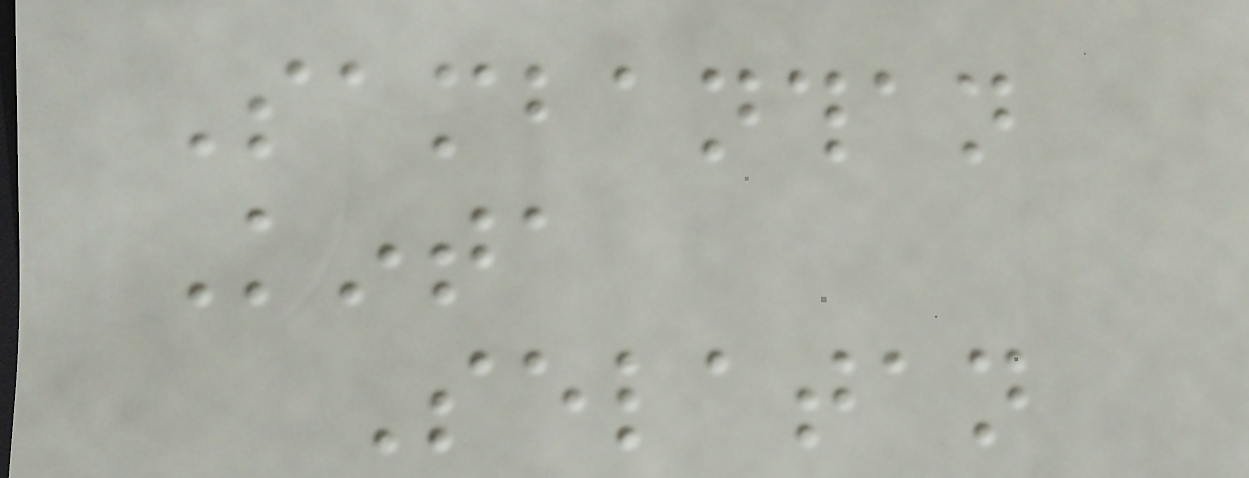Sambanthan
Kinta
Selatan
